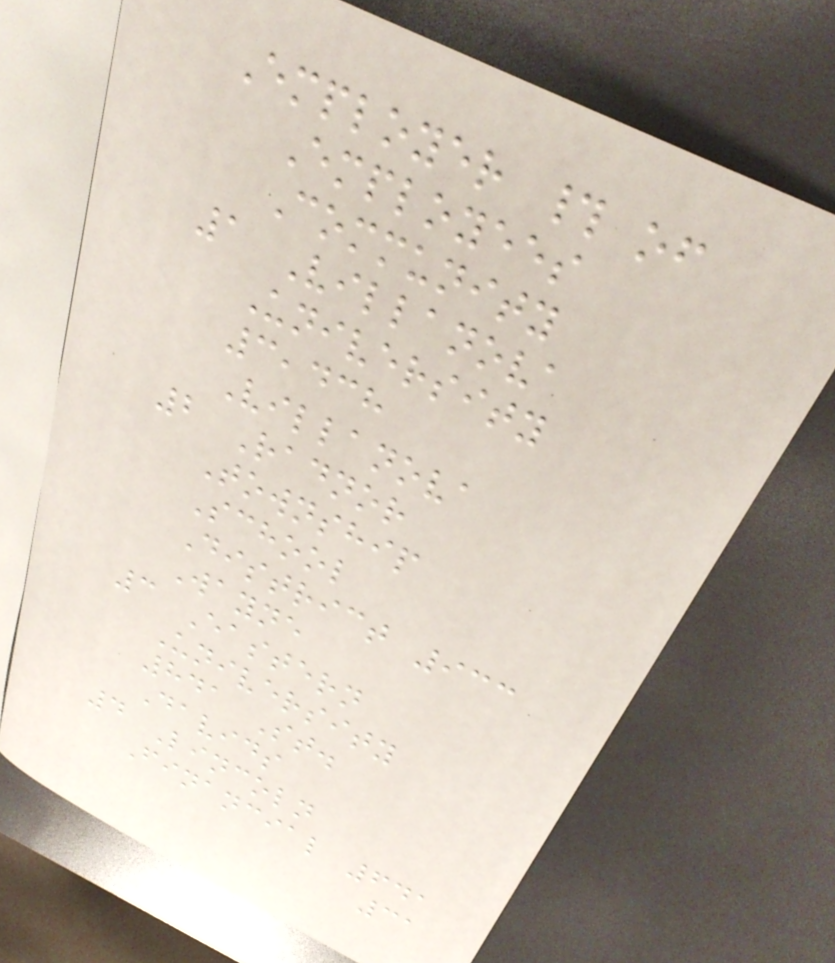Employer # of
Employees
Community
1 Villanova
University
3,438
Villanova
2 Radnor
Township
School
District 933
Wayne
3 Eastern
University
841 St.
Davids
4 Lincoln
Financial 641
31
